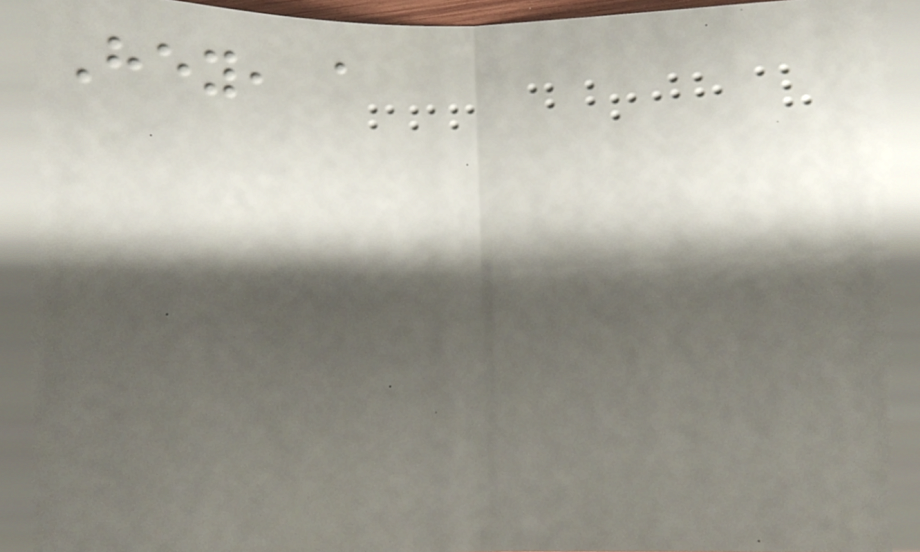Hey, a
